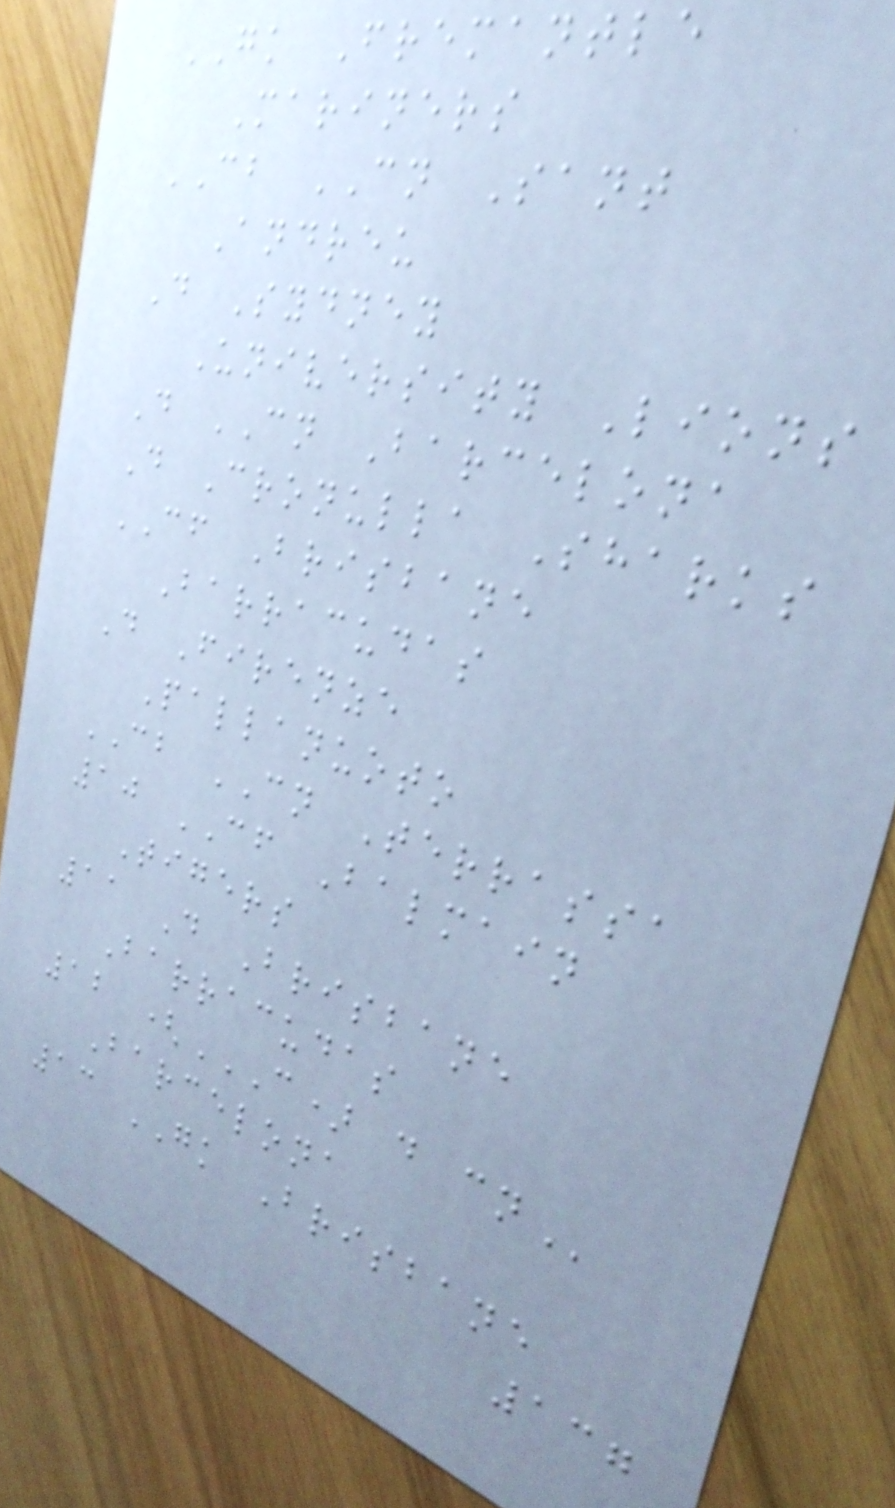GK Fremantle
Mariners
CB CN Sant
Andreu
D Sydney
University Lions
D CN Barcelona
D Cronulla Sharks
CF Brisbane
Barracudas
D Firenze
Pallanuoto
CB CN Terrassa
10 CF Balmain
Tigers
11 D Brisbane
Barracudas
12 (C) D CN
Barcelona
13 GK Brisbane
137
